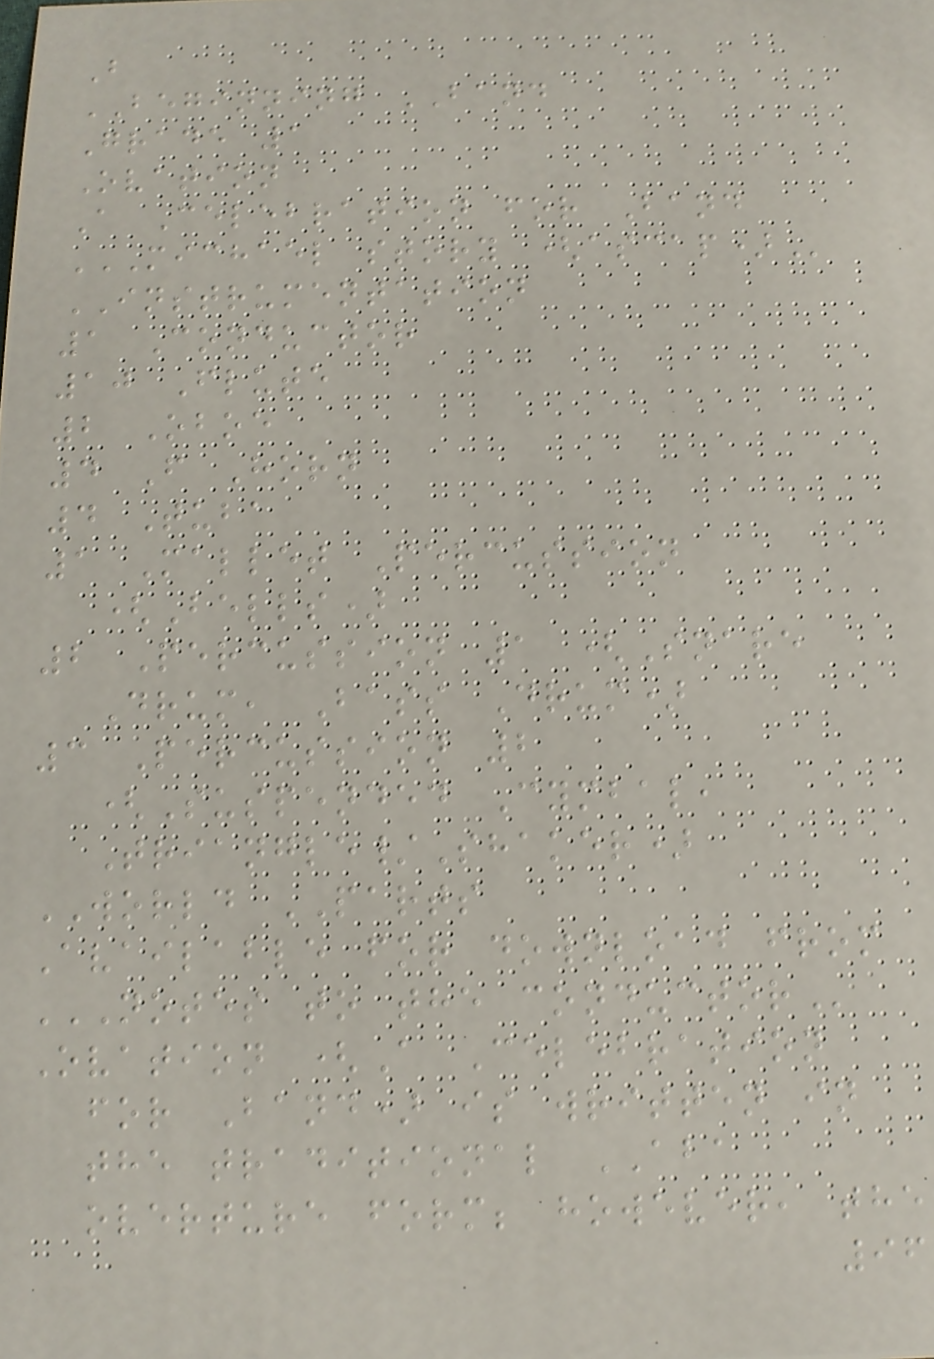B
BEGINNING BAND
Grade 1
Ovation
A Celebration for Band
MICHAEL STORY (ASCAP)
INSTRUMENTATION
1 Conductor
10 Flute
2 Oboe
4 F Horn
4 Tuba
1 Mallet Percussion
(Bells)
2 Percussion 1 (Snare
Drum, Bass Drum)
3 Percussion 2
(Suspended Cymbal,
Triangle/Shaker)
WORLD PARTS
Available for download from
NOTES TO THE CONDUCTOR
Ovation (A Celebration
for Band) is written in
the traditional ABA
overture form; however, the
96
